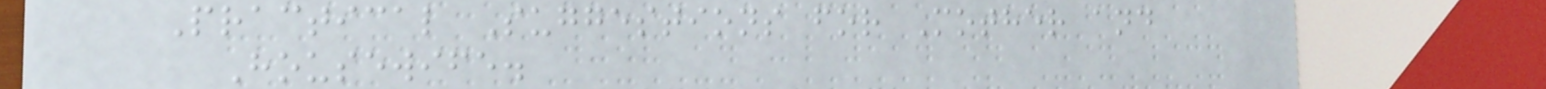Practical Suggestions for Mother and
Housewife.
